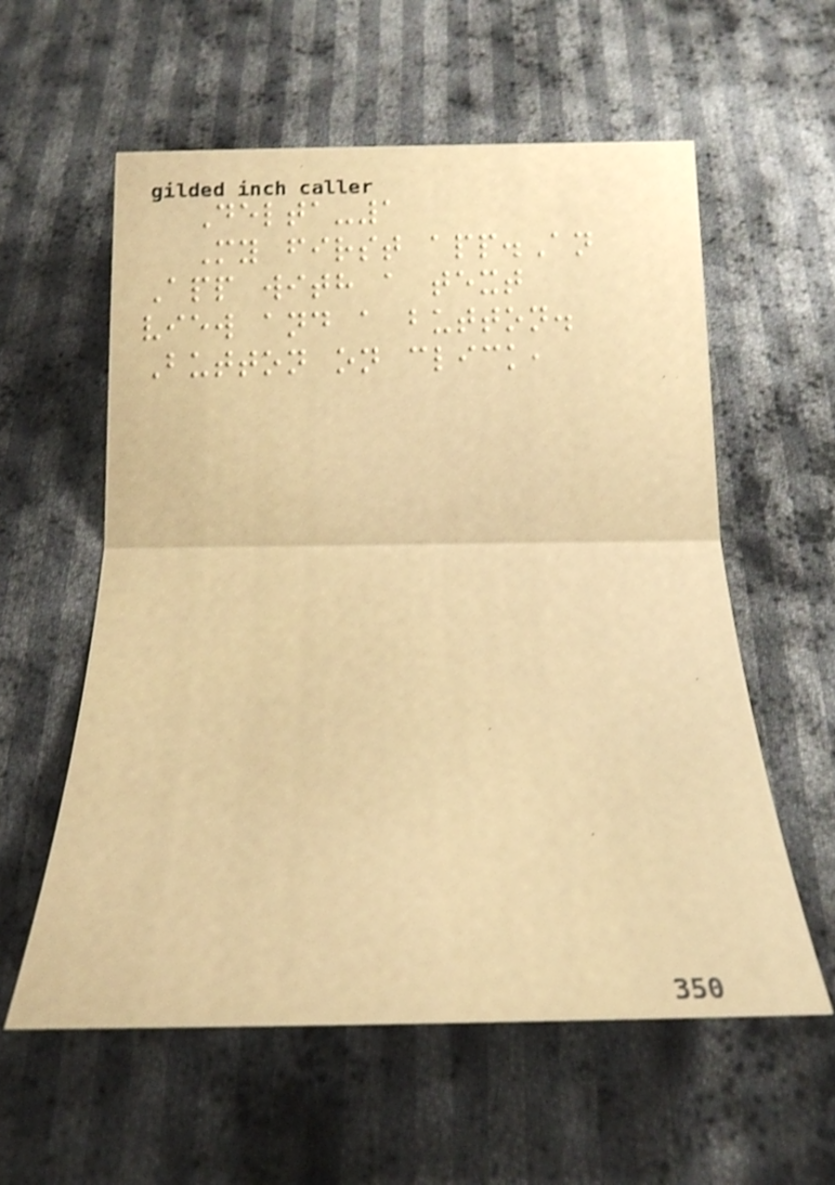Delta-1
My first app.An
App with a text
view and a button.
Button on click,
